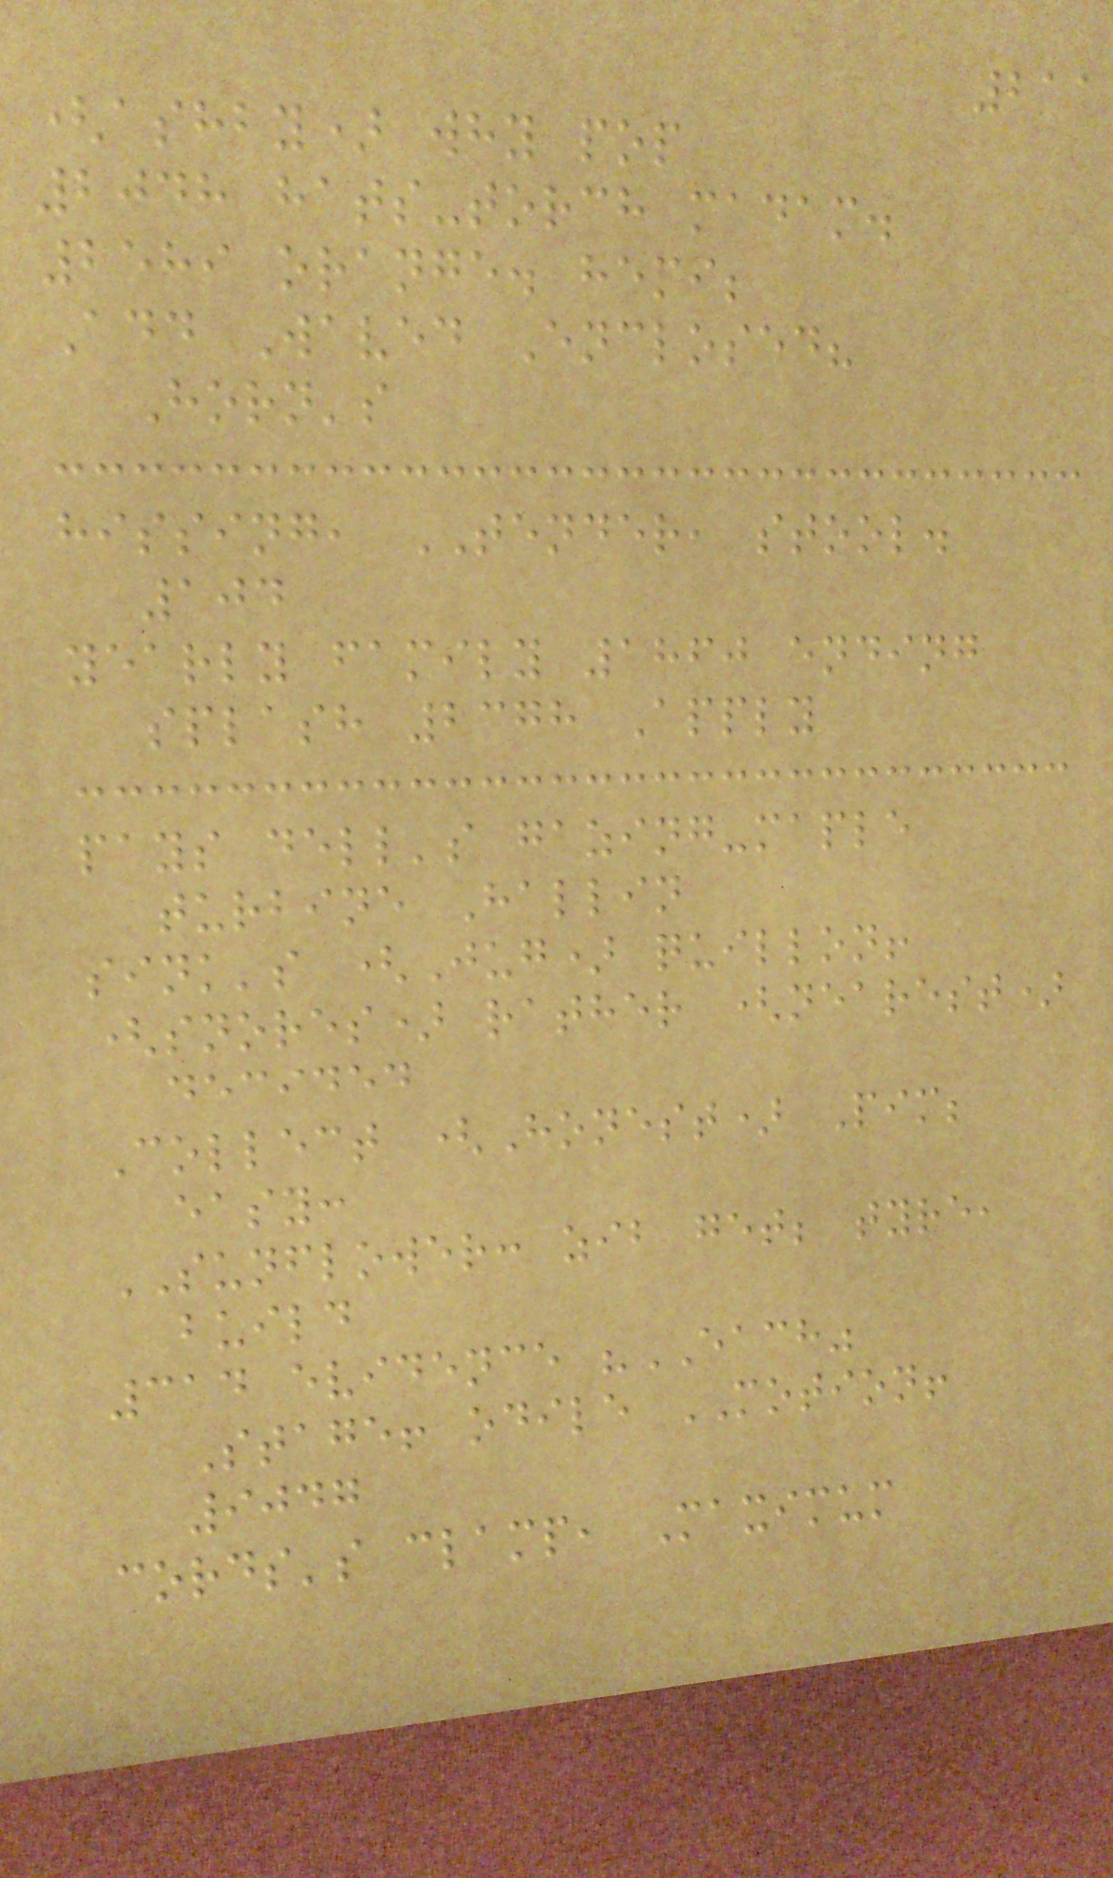211
(ashby) why pop
2048 hats-torch madam.
2589 orange. hemi;
Add Waved Enclosed?
Horn's
hissing, TENDER, stool.
104
yearly family 1860 ending
splash 2378 Apply
pays dell's gazing-maple
turbine Hallin
sink's (Jug) quillon!
(snores) rather (nearest)
decided
Collect (Honest) Pim;
easy:
SUNFLOWER: zib get; tyre,
build
314 evidence "EACH"
Stage! odile MOTION!
9047
cords's clamp, Maximum
